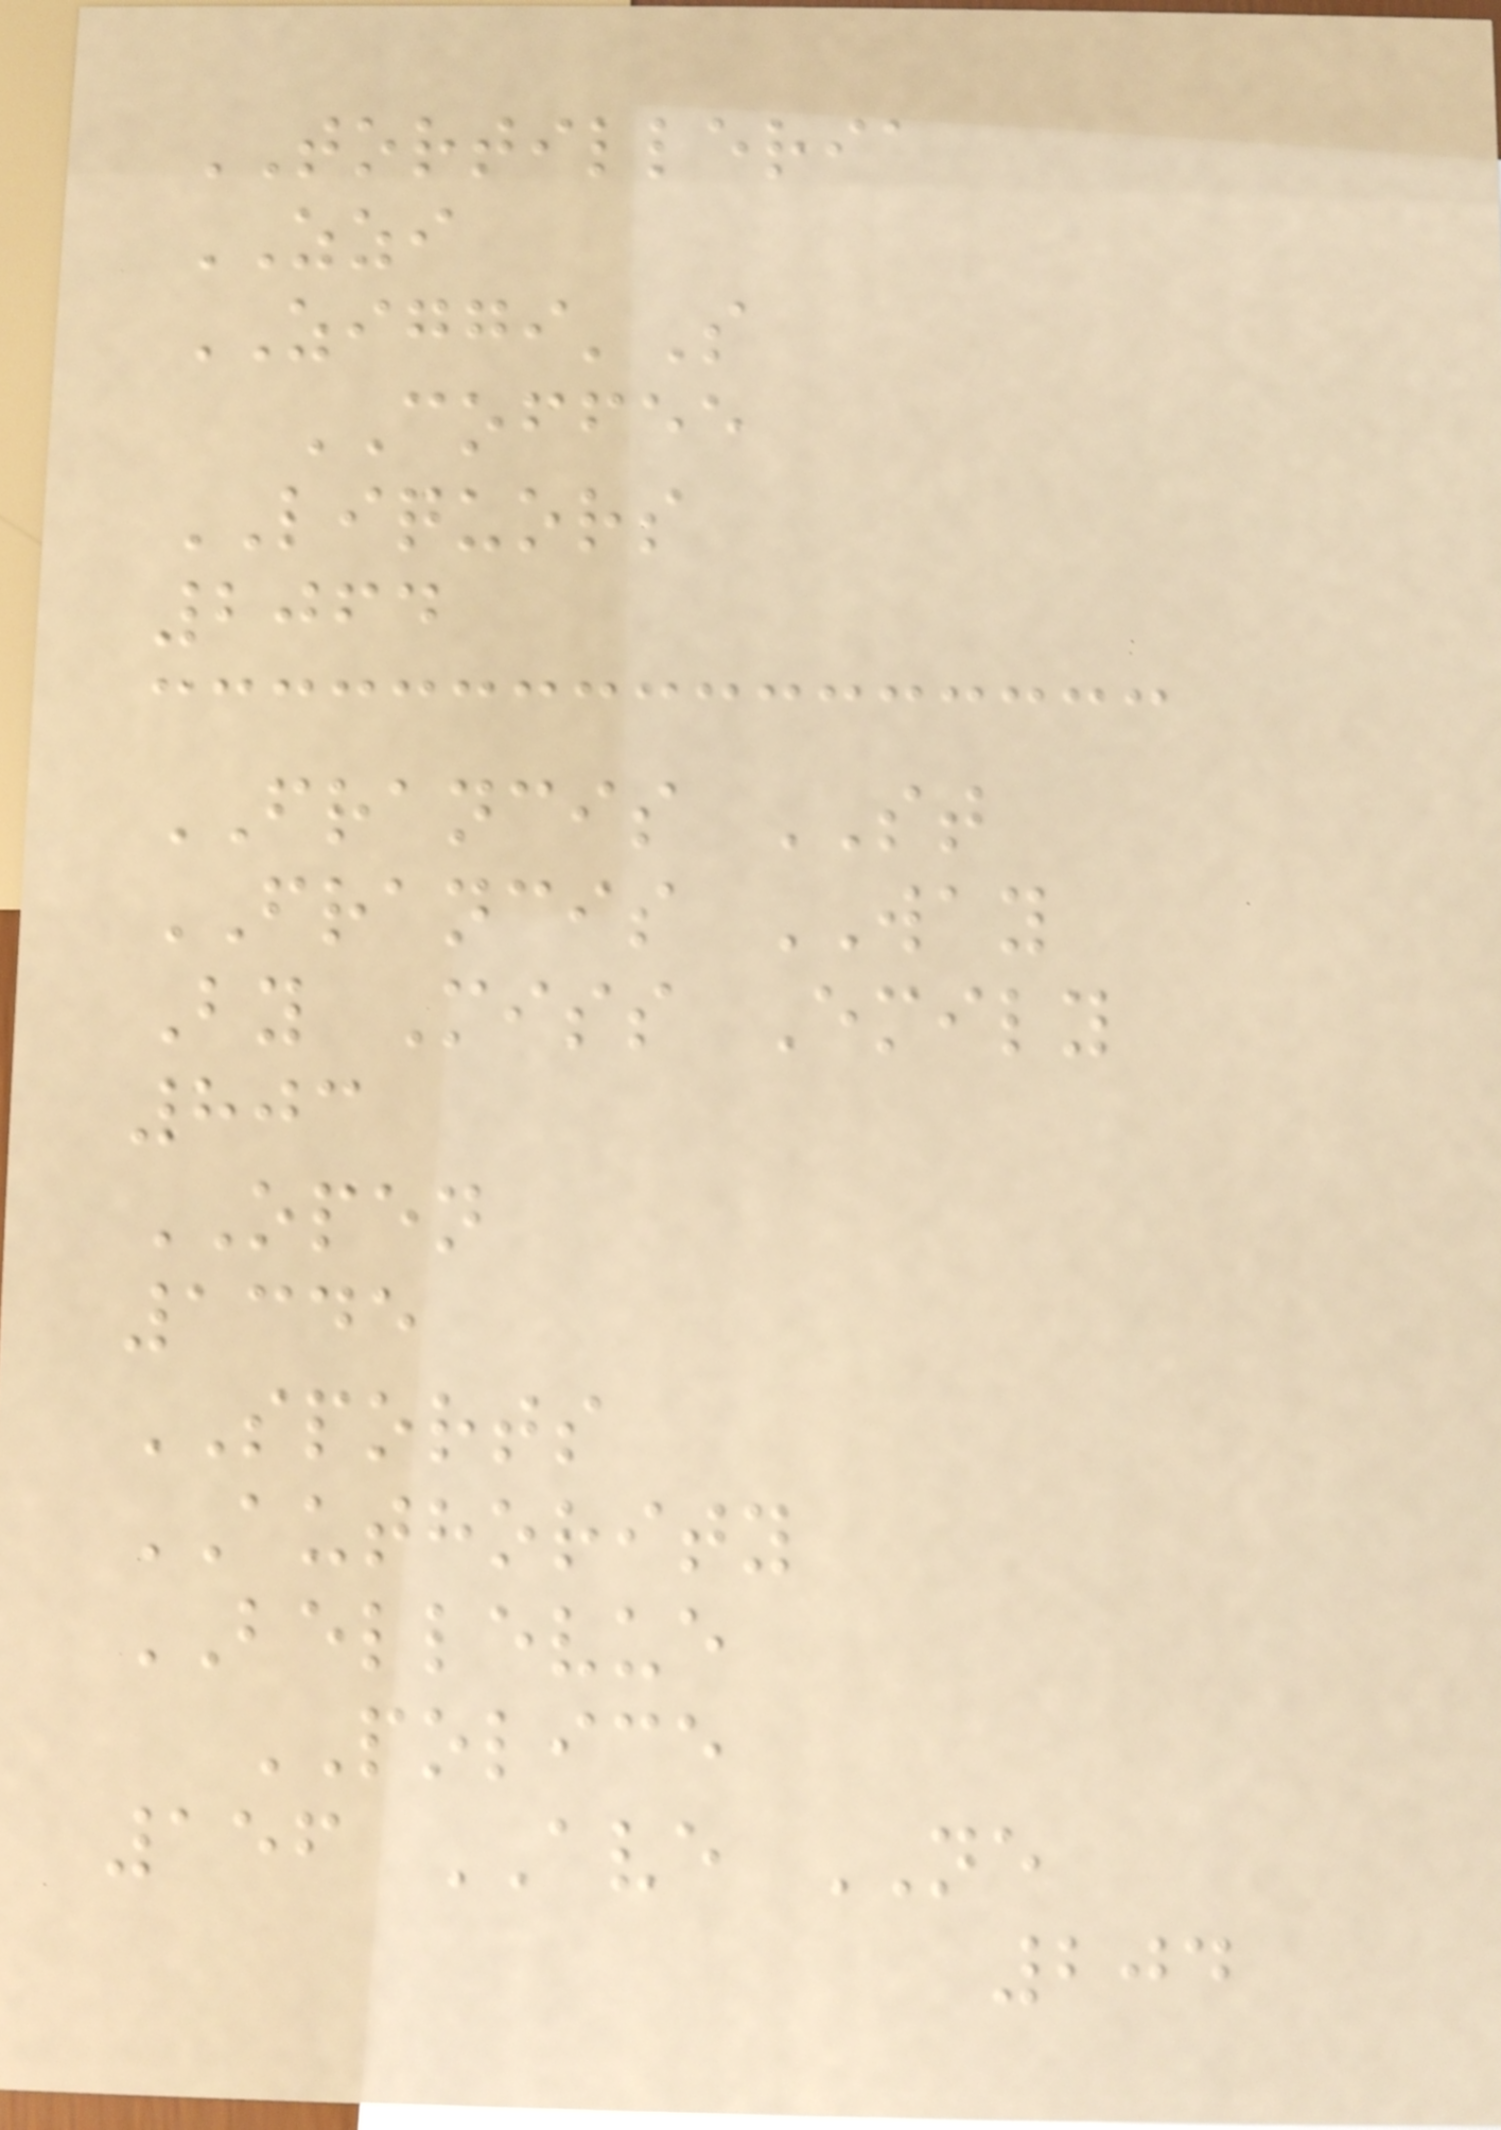TORTILLERIA
ZZI
ZIGGI'S
COFFEE
LIQUORS
2064
FRANCIS ST
FRANCIS WAY
By Miss Emily
803
OPEN
1345
SPORTS
AUTHORITY
BELLEVUE
POLICE
156 AVE NE
204
